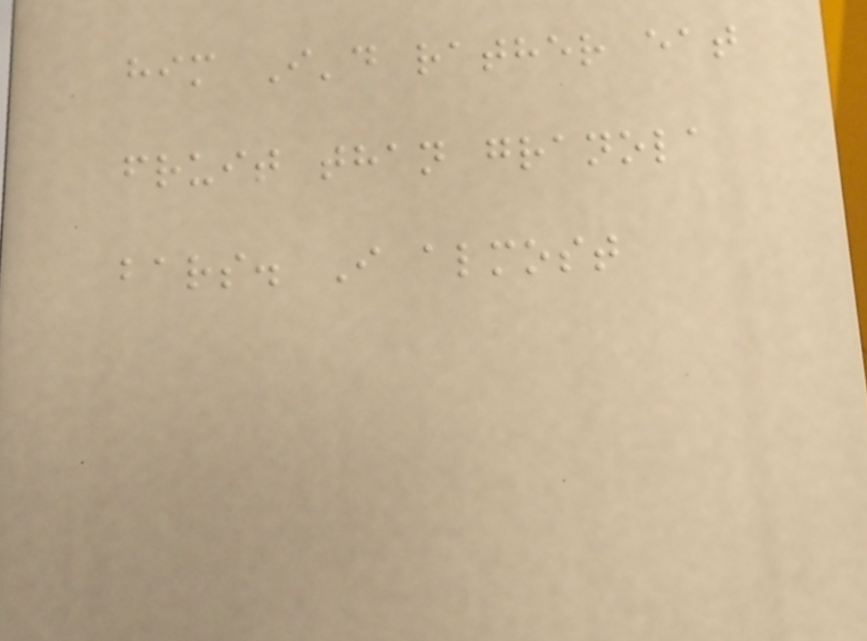him I'd rather eat
fruit than granola
bars. I almost
